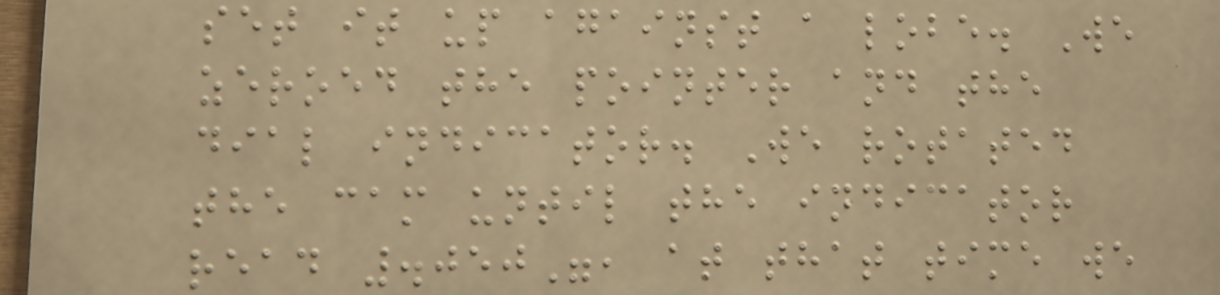set it up against a lobe. We
zeroed the pointer and the
dial indicator. We rotated
the cam until the indicator
read .050", at that time we
